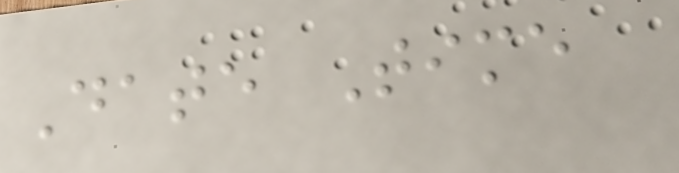Date Time
